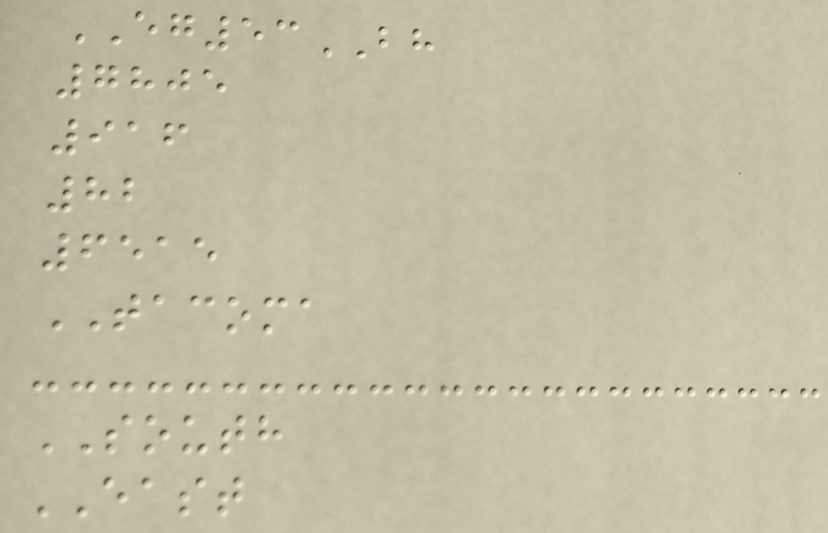EG53BH
7805
916
82
6515
TACOMA
SOUTH
EAST
